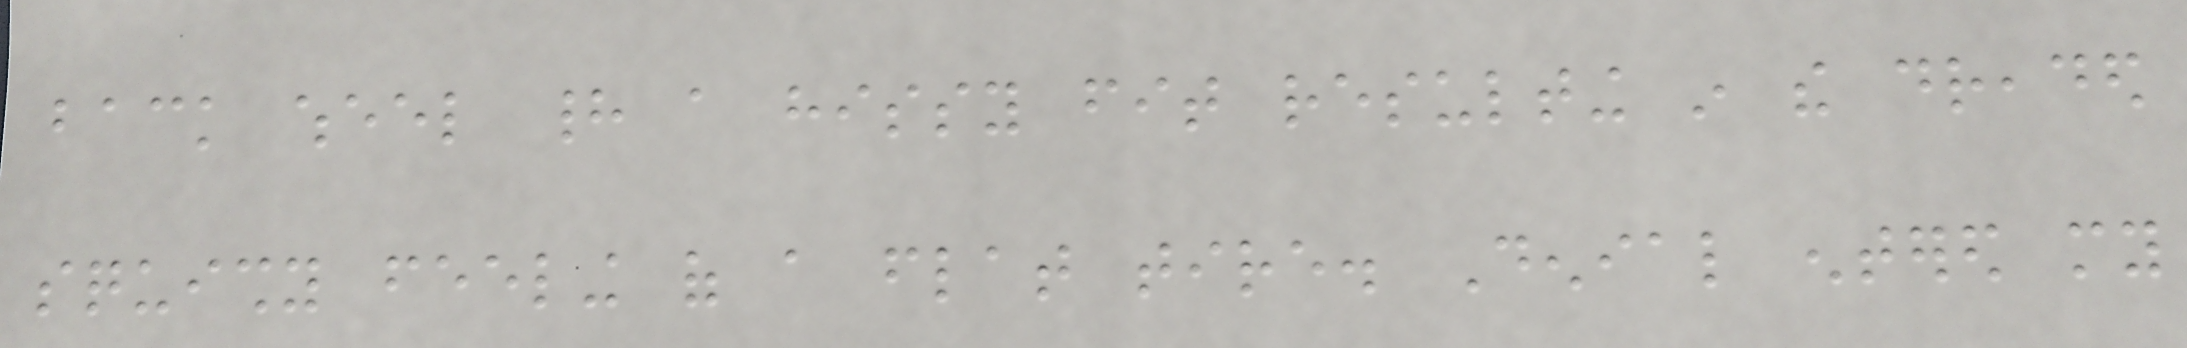back wheel had a hissy fit resulting in the dreaded
squishy feeling of a flat tire. Denial entered my
